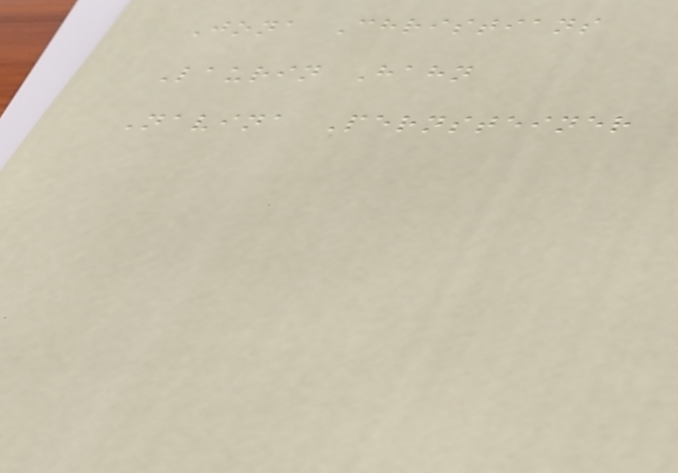Jona Christians
Laurin Hahn
Navina Pernsteiner
